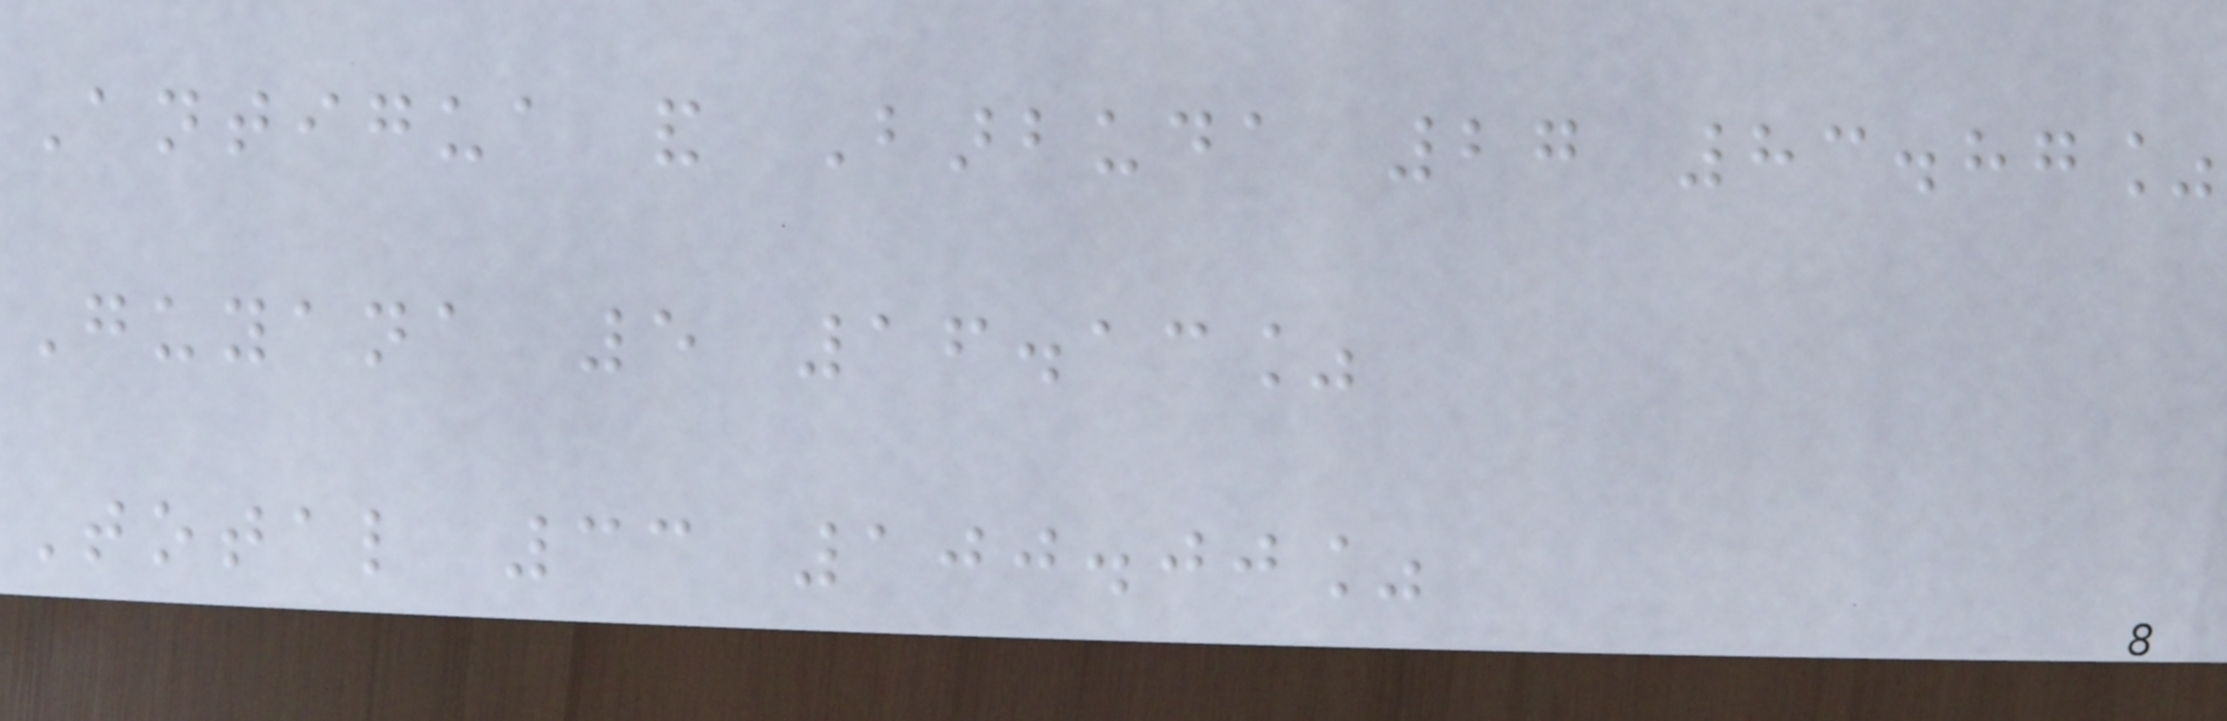Antigua and Barbuda 27 83.87%
Guyana 5 16.13%
Total 33 100.00%
